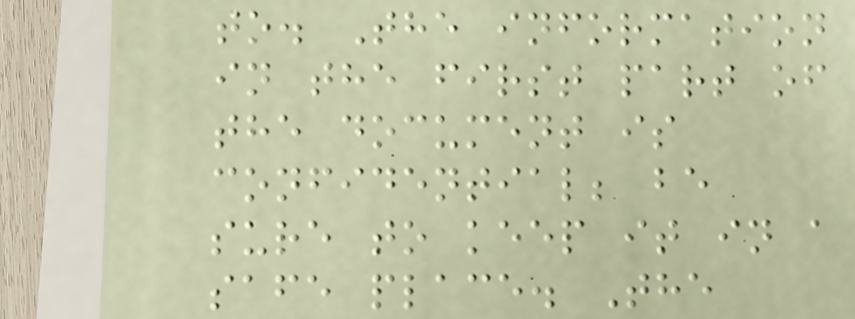to. The information
in the first part of
the document is
confidential; be
sure to keep it in a
safe place. The
